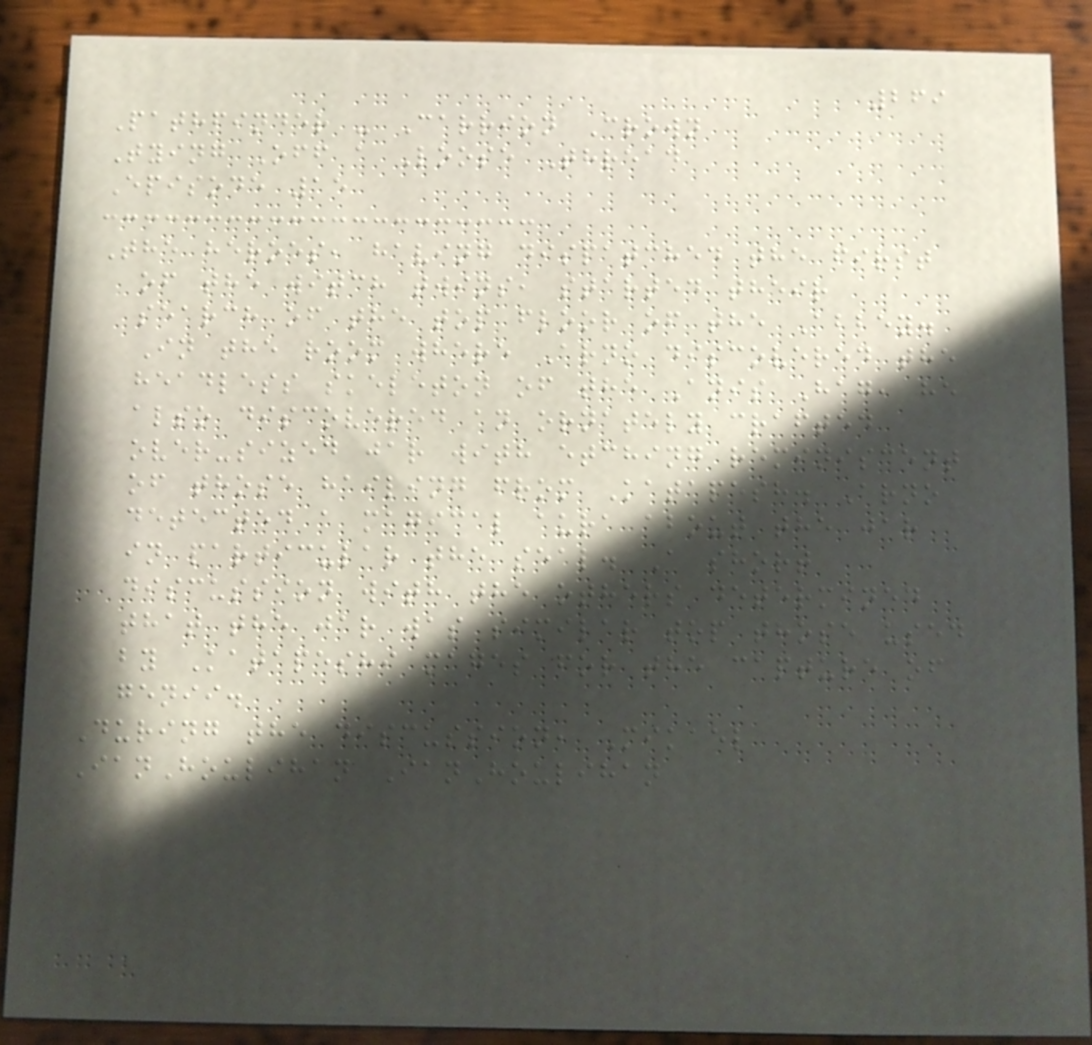269
Pathfinder - Carrion Crown
Tying Off a Loose Thread
Episode 15
The heroes, having dispatched the first
of the witch twins, started their
search of the top floor of the Abbey.
In the room where Arno discovered the
headless skeleton of the Anis Hag, he
also discovered an ornately crafted
over-sized jar with etching reminiscent
of those hailing from Katapesh. Arno
detected a magical aura about the jar
in particular the seal. A short
discussion with the others determined
that the jar was similar top those used
by Katapeshi mages for the capture of
genii.
During the discussion, Mikael
IanHoulihan IanHoulihan
